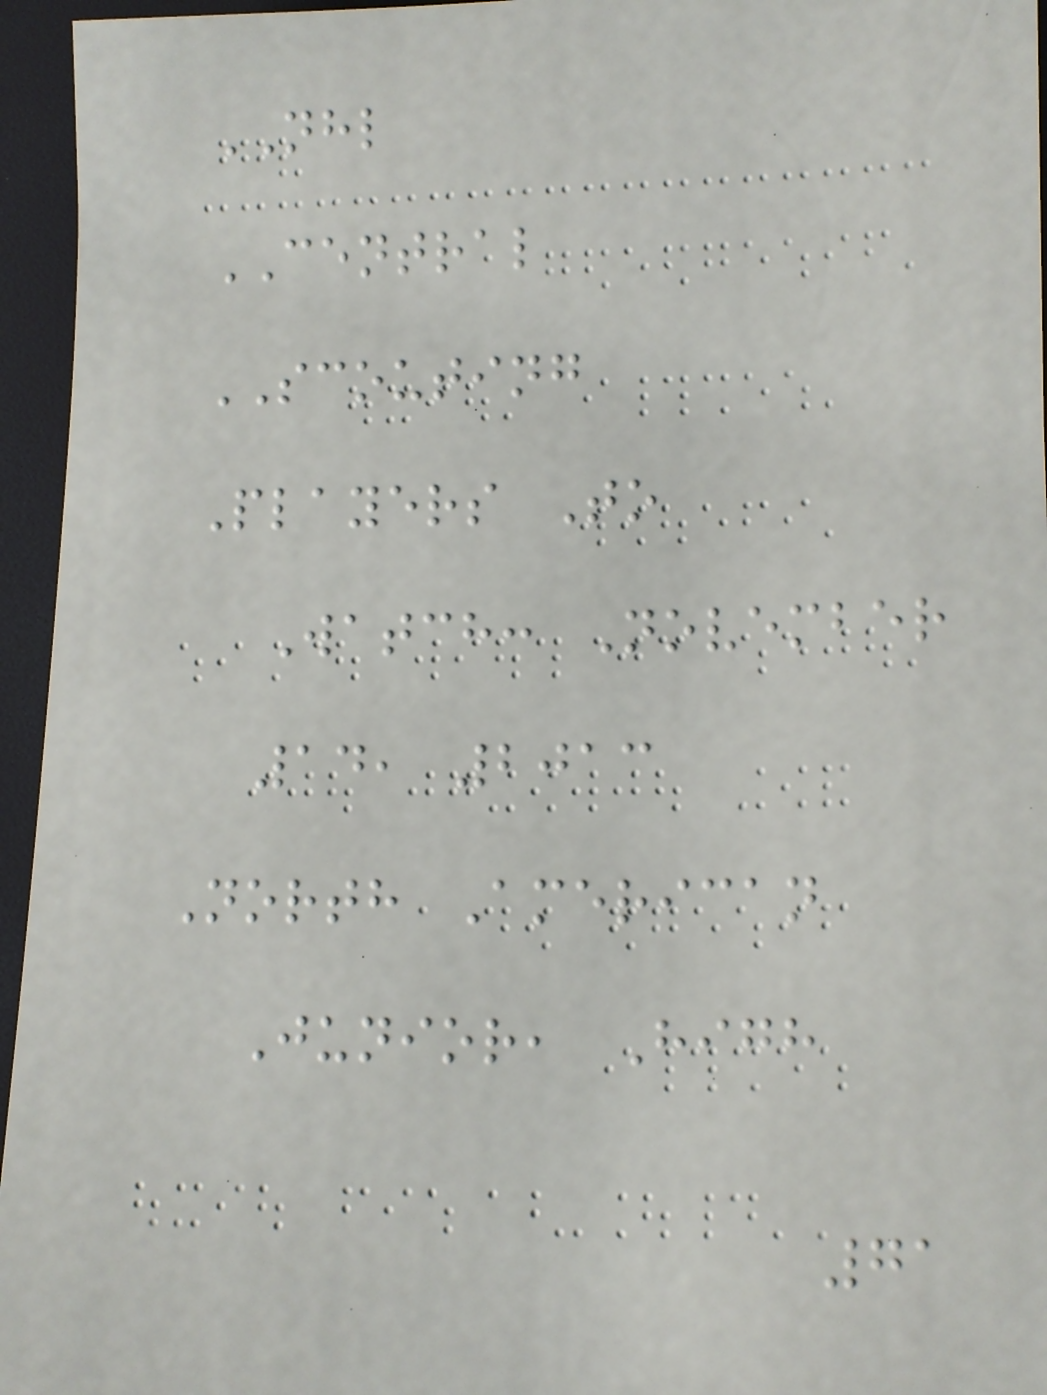NHL
CENTRAL
SCOUTING
Players To
Watch: November
14, 2013
North American
Junior, High
71
